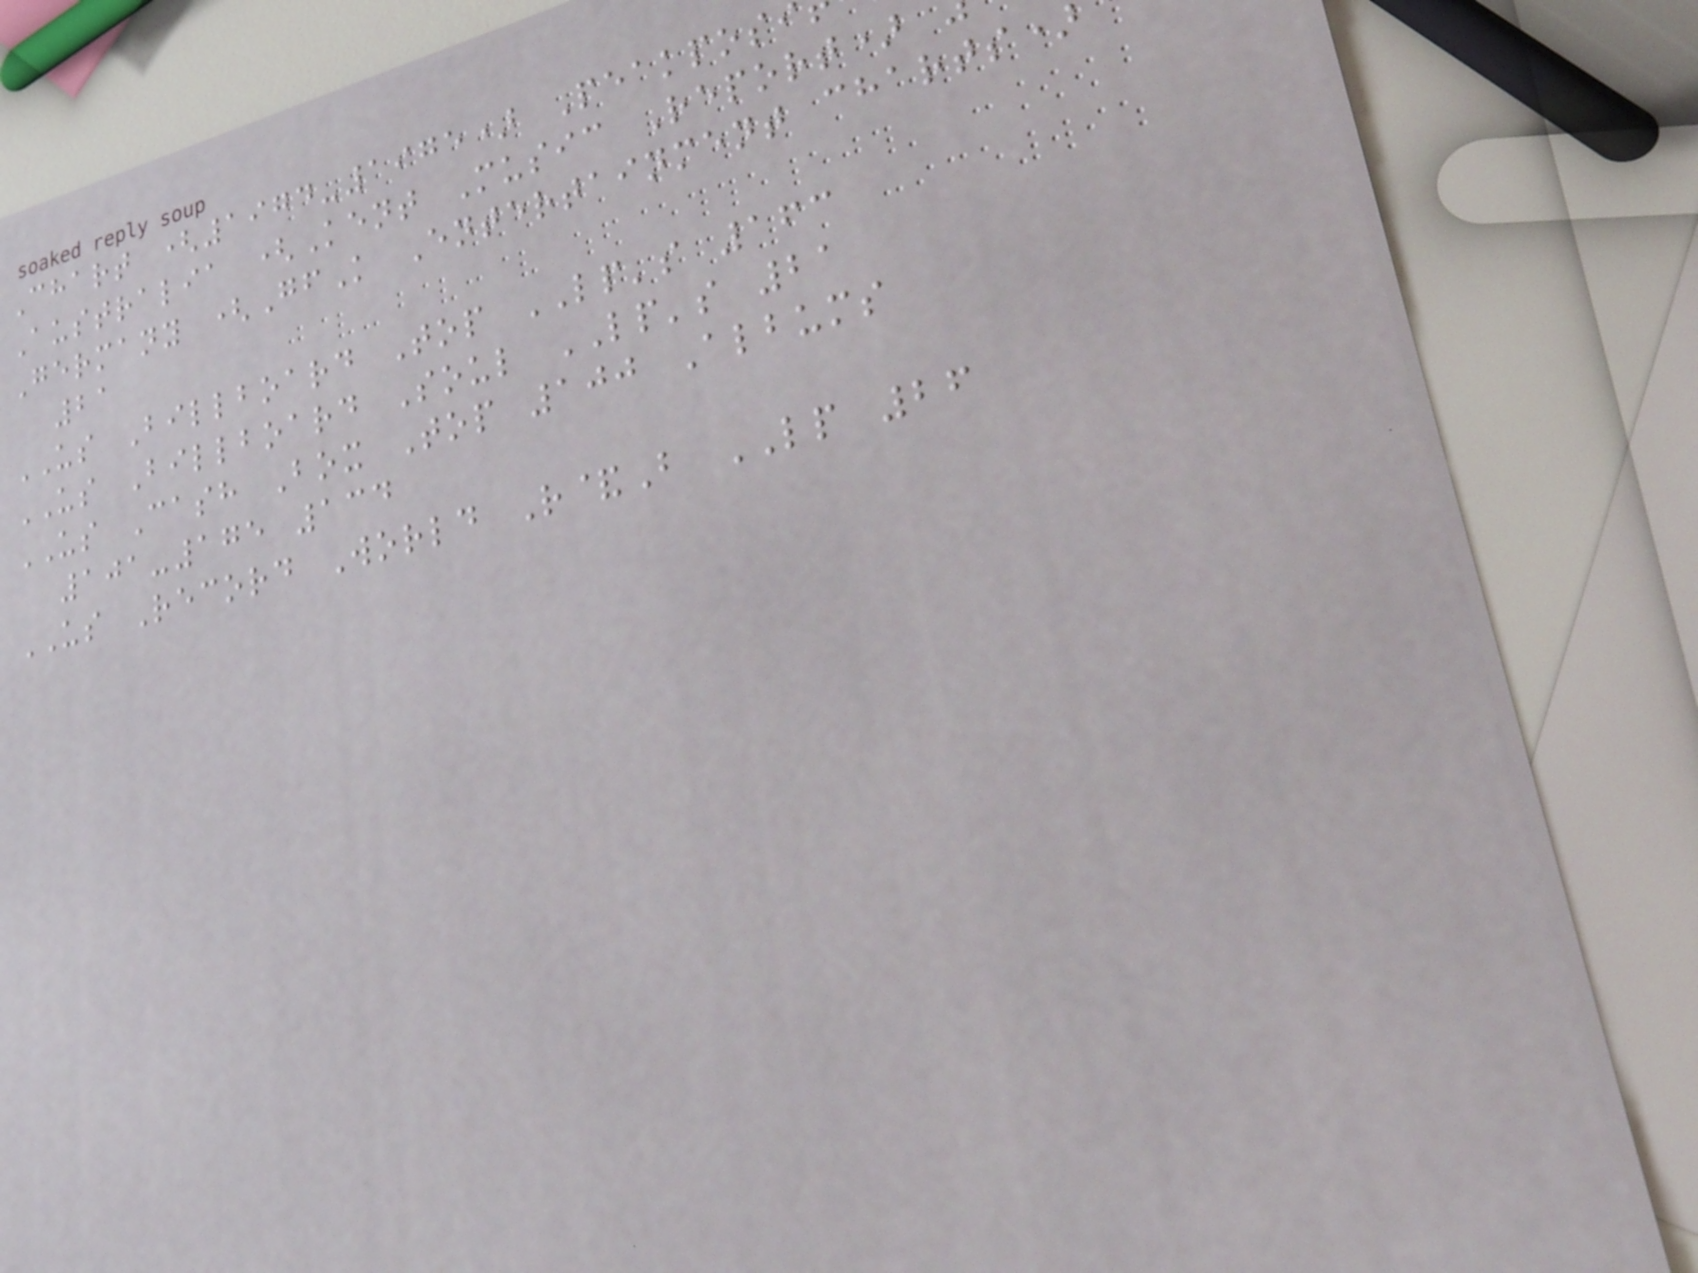Chart (1974-1975) Peakpos
Australia (Kent Music Report)
Germany (GfK Entertainment charts)
21
US Billboard Top LP's 163
US Billboard Soul LP's 21
US Cash Box Top 100 Albums
101-175 134
US Record World R&B LP 26
